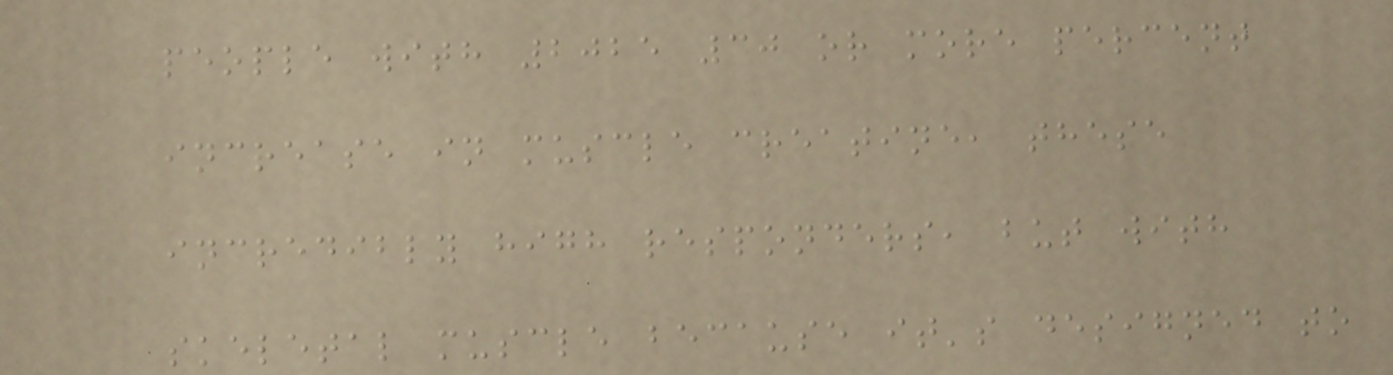people with 2025 30 or more percent
increase in muscle creatine, these
incredibly high responders, but with
skeletal muscle because it's designed to
